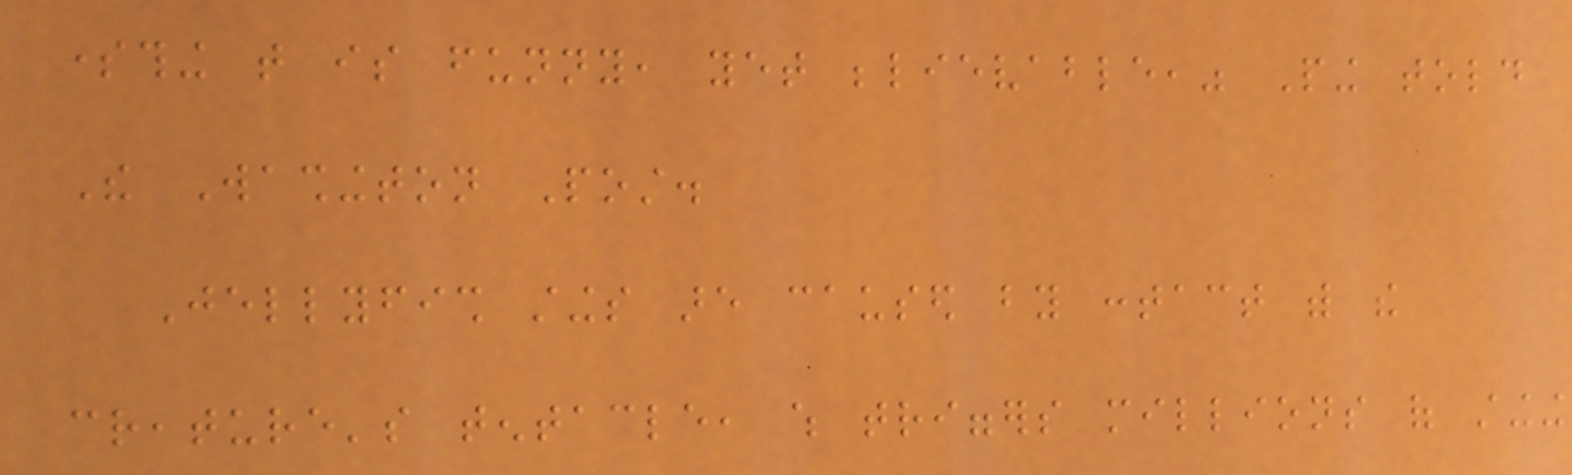something that is funny, yet believable," Ping told
The Washington Post.
Jellyfish stings are caused by contact with the
creature's tentacle, which triggers millions of stinging
